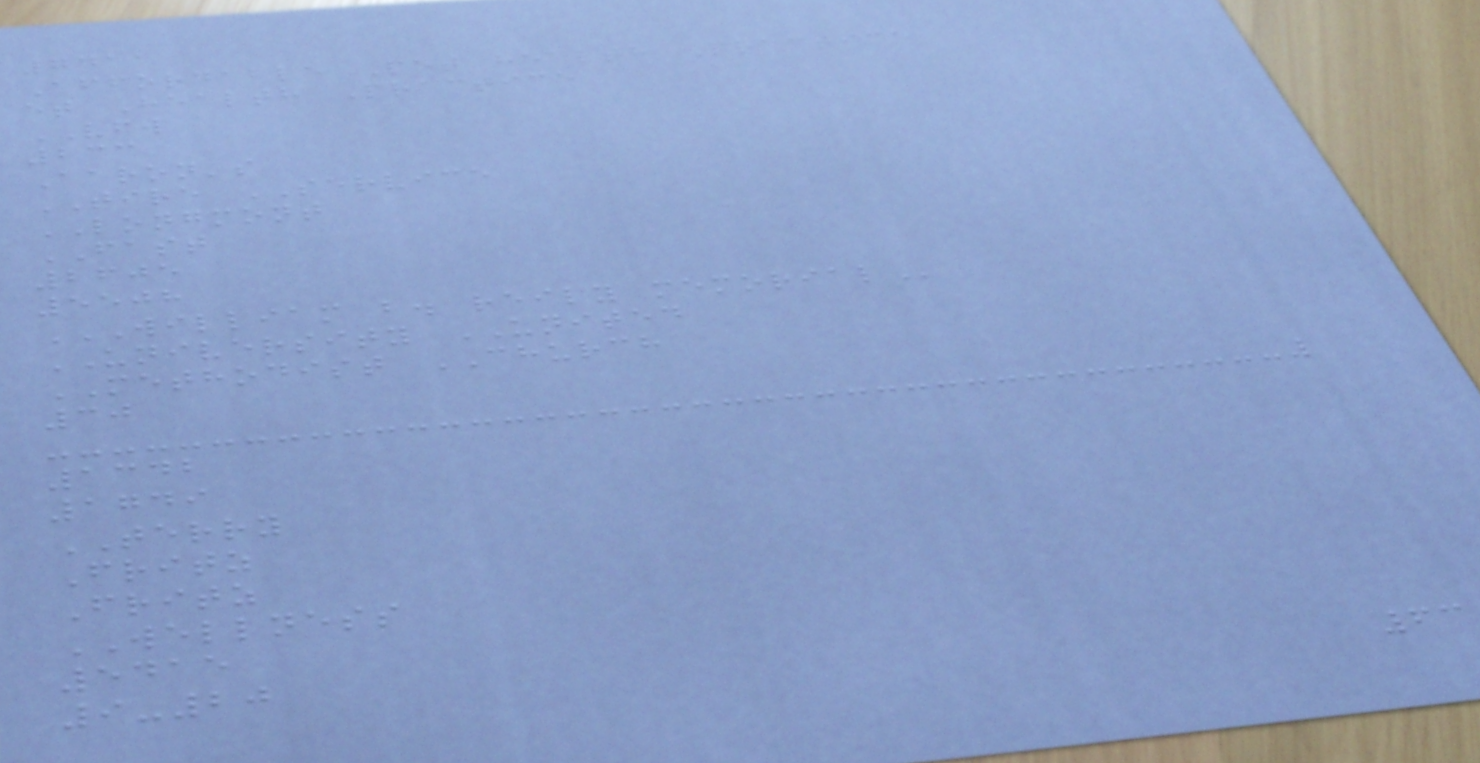7411
Affordable Pet health Practice
et Health Practice
VFW
233
Aaron's
TIRE SERVICE
LONGMONT
FAST
2605
5508
WILLIAM B. REILY MEMORIAL
UNIVERSITY UNITED
METHODIST CHURCH
30
1342
1749
TERRY
Fritz
Fritz
WELLNESS
5415
9-20
63
